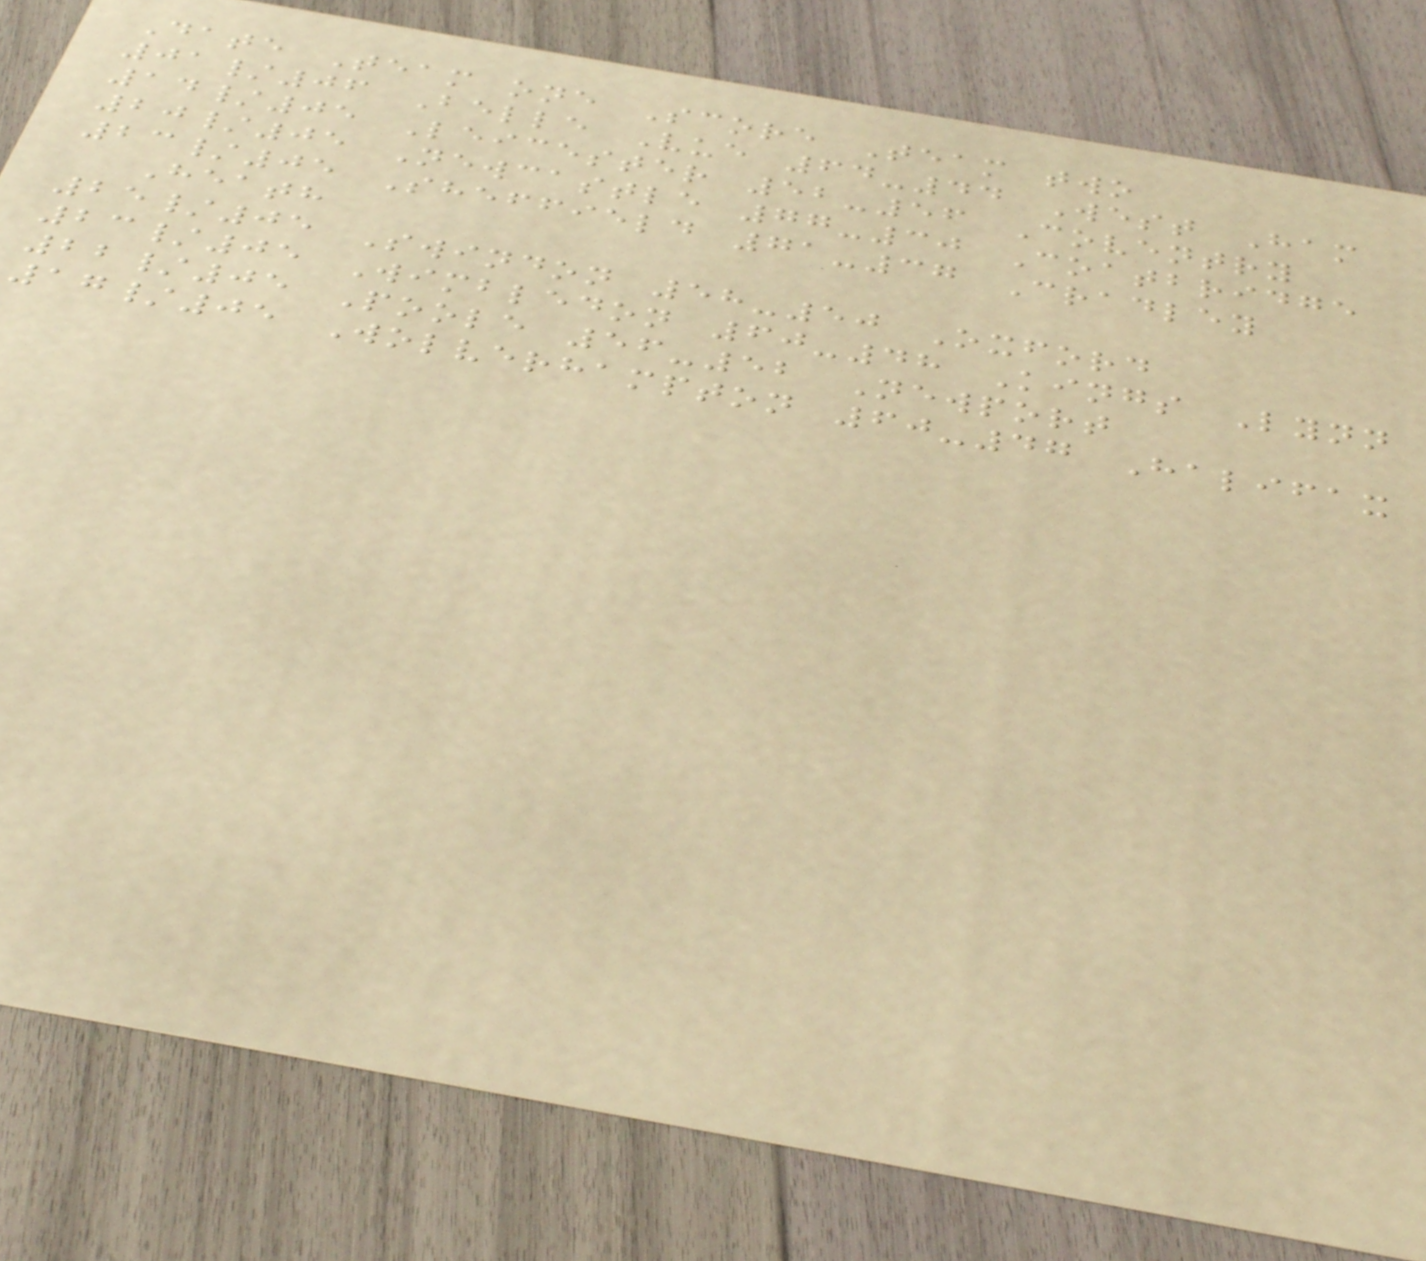Date Team one Score Team two
01/06 Belle Vue 64-44 West Ham
14/05 Leicester 52-56 Coventry
20/05 Newcastle 77-30 Coatbridge
23/05 Sheffield 71-37 Cradley
Heath
25/05 Swindon 58-50 Oxford
23/05 Wimbledon 60-48 Kings Lynn
22/05 Poole 56-52 Newport
17/05 Wolverhampton 60-47 Halifax
